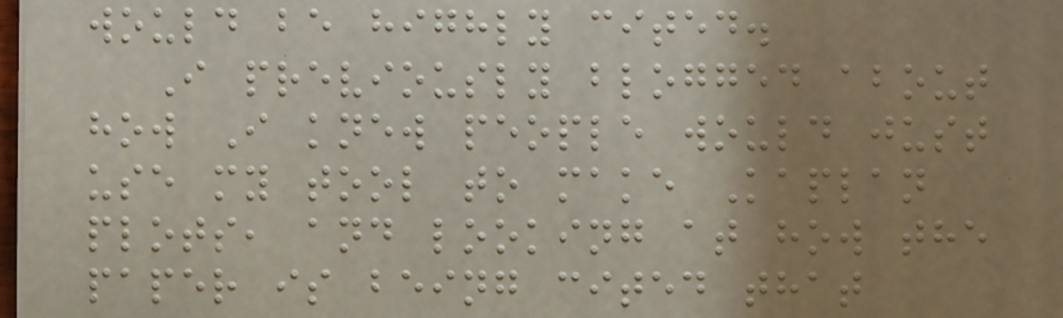would be highly cited.
I previously blogged about
how I knew people would just
use my tool to make Kaplan
plots, and looking at how the
paper is being cited that
